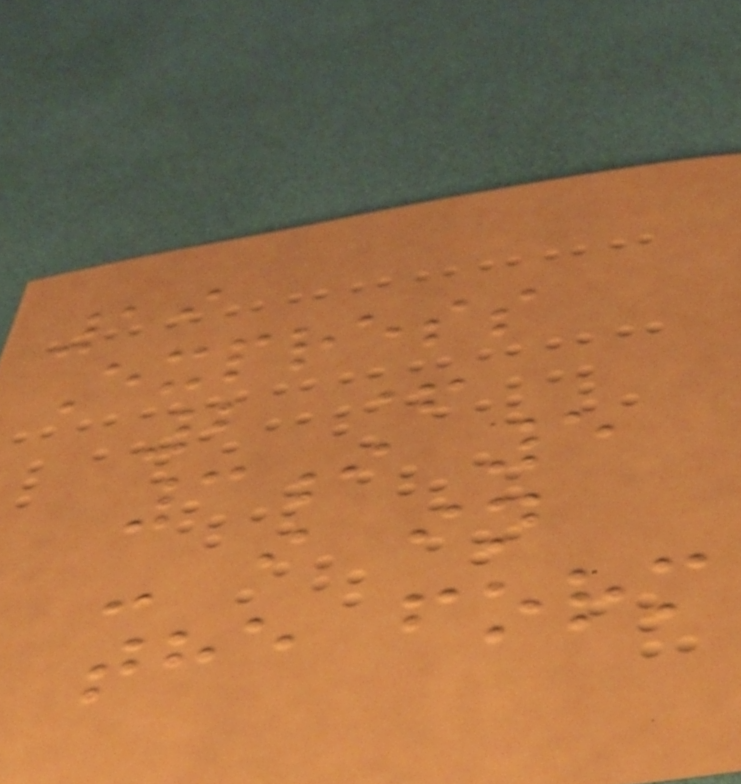19
Express
2 +
3i 5
- i in
the form
